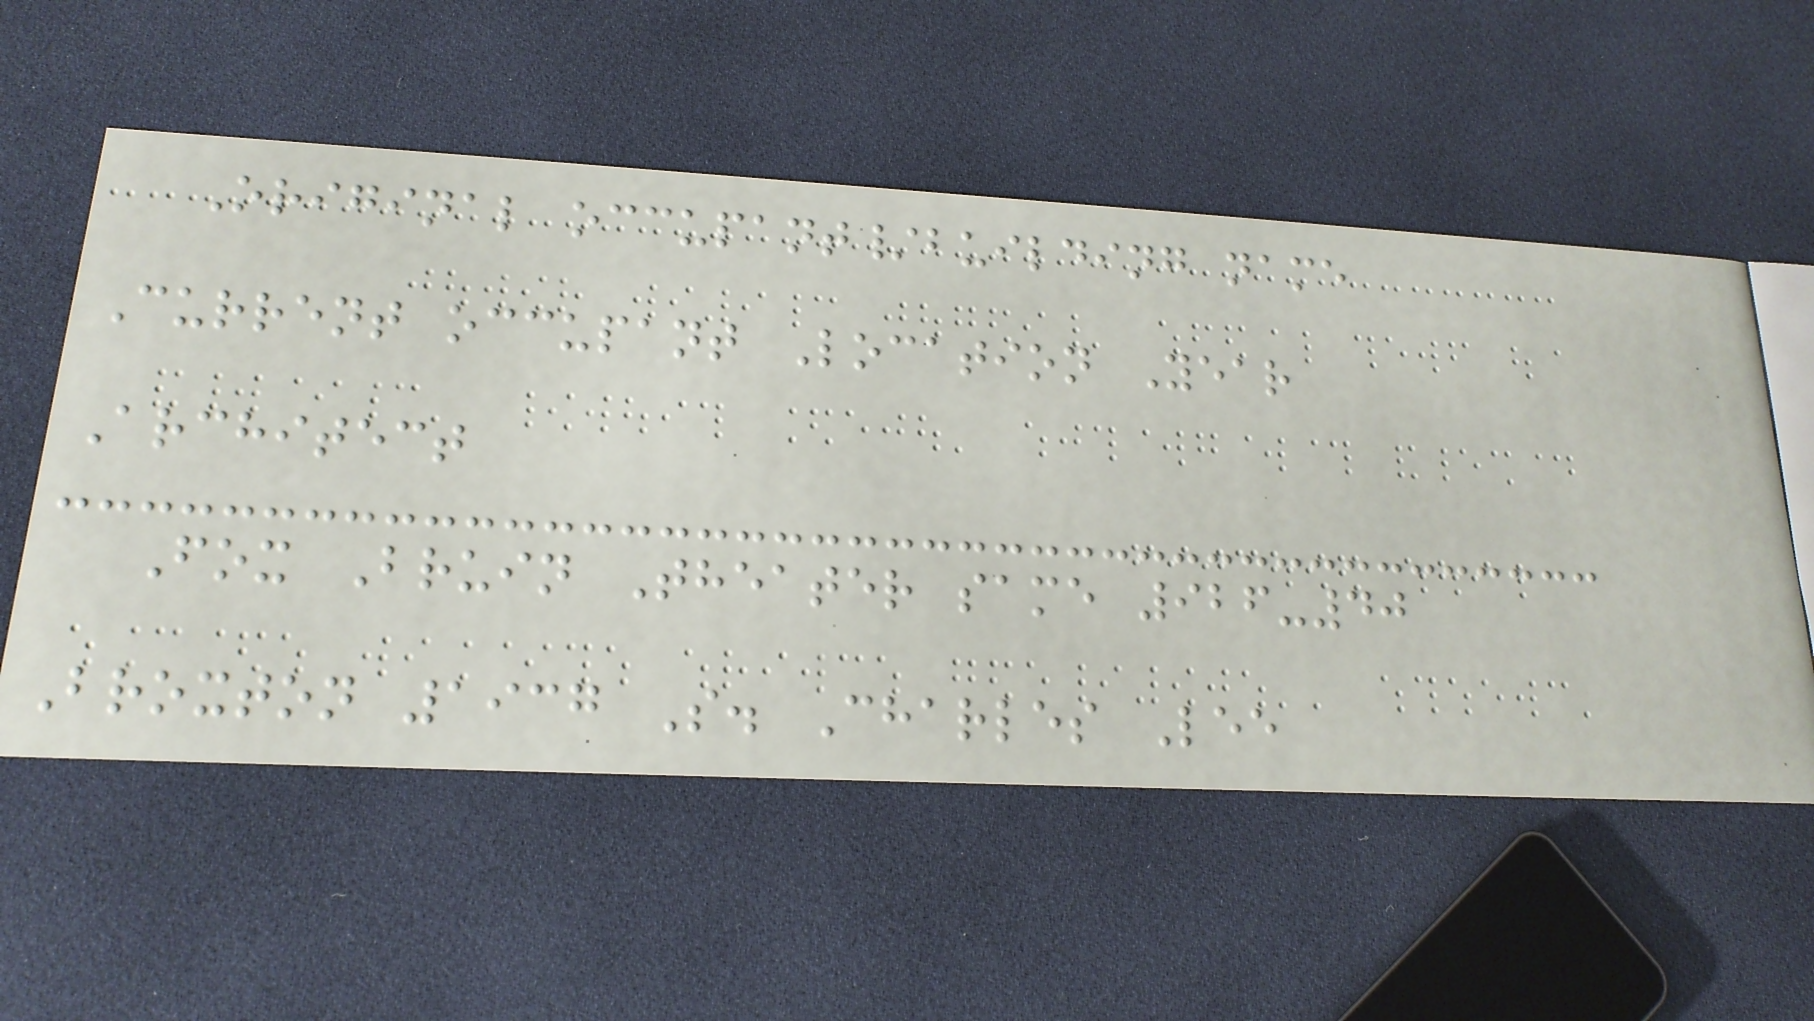Original occupant/building name
Current occupant Location Year
Architect
Fox Bruin Theater same 926-40
Broxton 1937 S. Charles Lee
